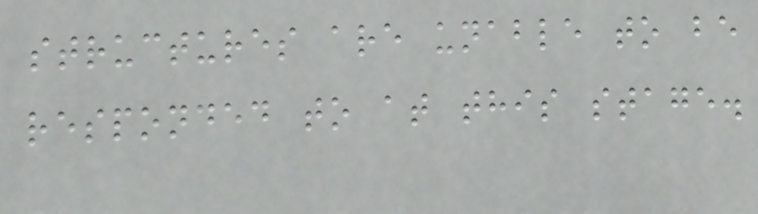structures are unable to be
responded to at this stage.
